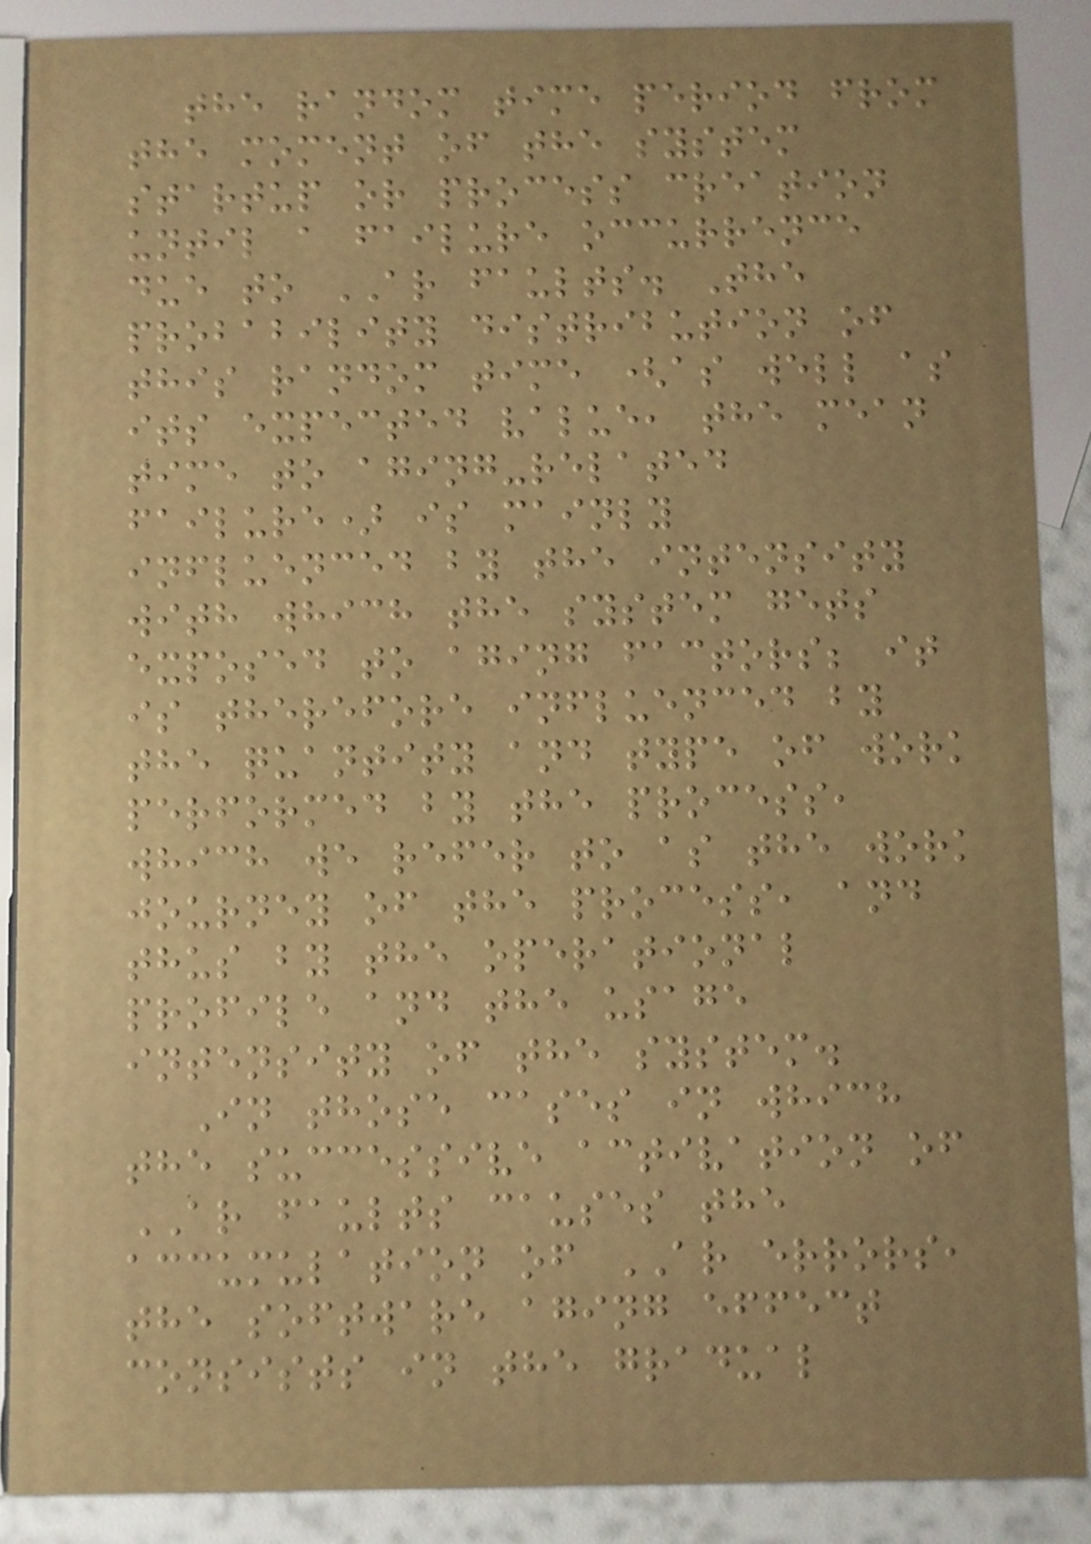the random time period from
the moment of the system
startup or process creation
until a failure occurrence
due to AR faults. The
probability distribution of
this random time (as well as
its expected value, the mean
time to aging-related
failure) is mainly
influenced by the intensity
with which the system gets
exposed to aging factors; it
is therefore influenced by
the quantity and type of work
performed by the process,
which we refer to as the work
journey of the process, and
thus by the operational
profile and the usage
intensity of the system.
In those cases in which
the successive activation of
AR faults causes the
accumulation of AR errors,
the software aging effect
consists in the gradual
